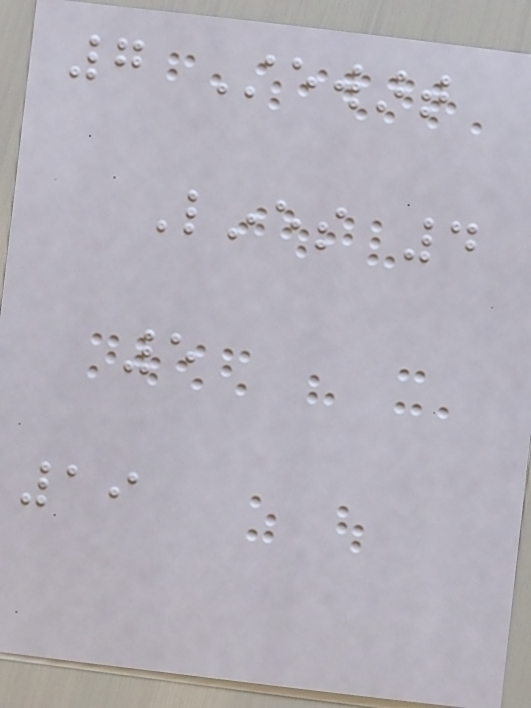7 Stewart
Lines 4
5
19
